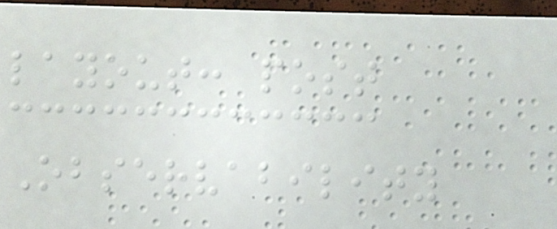layout: post
Observability
